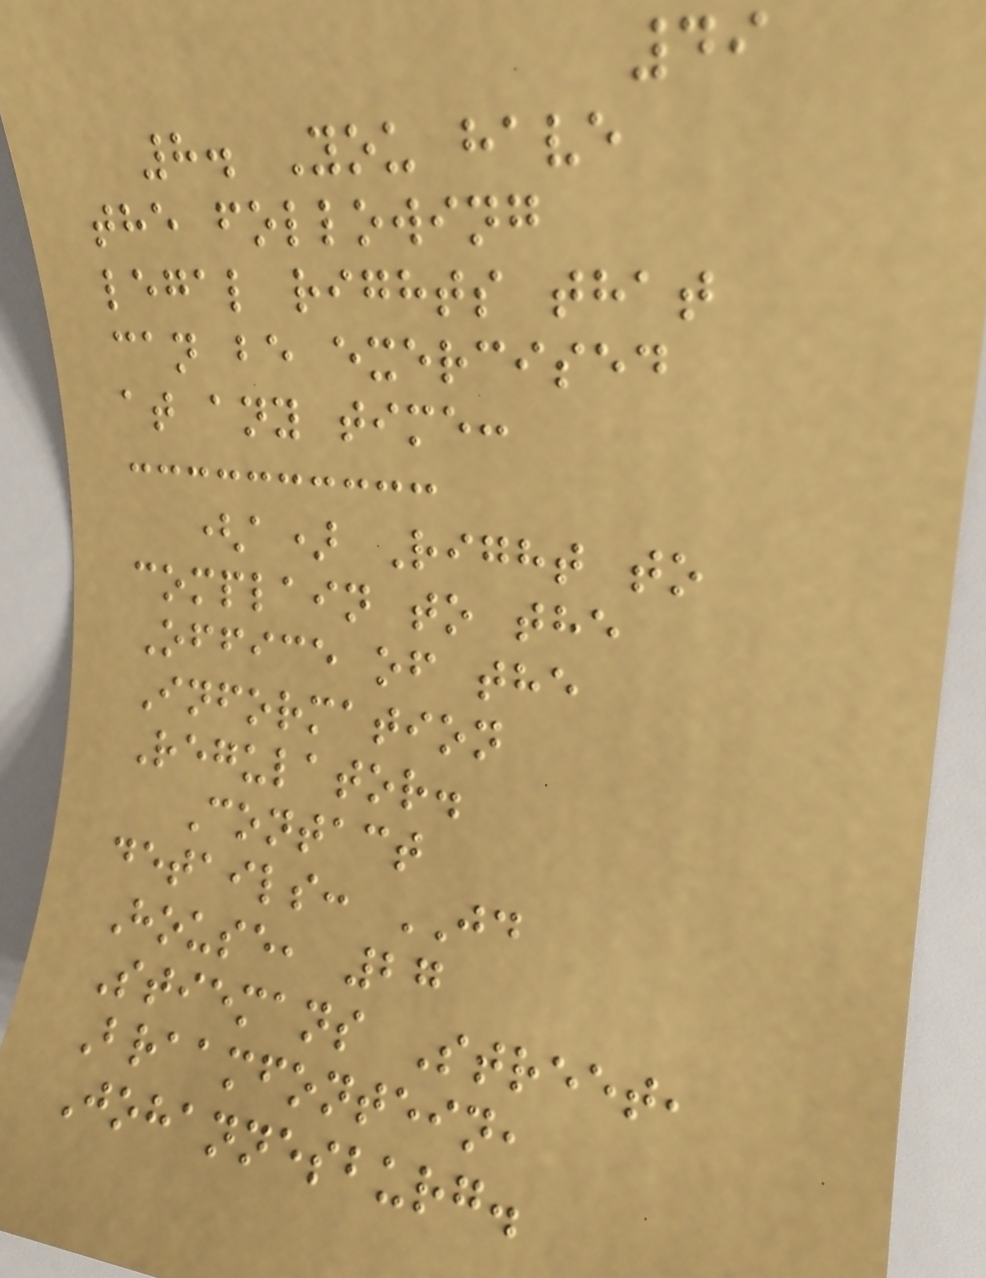49
8. You have
the following
legal rights that
can be exercised
at any time:
(a) Right to
complain to the
Office of the
Information
Regulator.
Contact
details: JD
House, 27
Stiemans Street,
Braamfontein,
Johannesburg.
